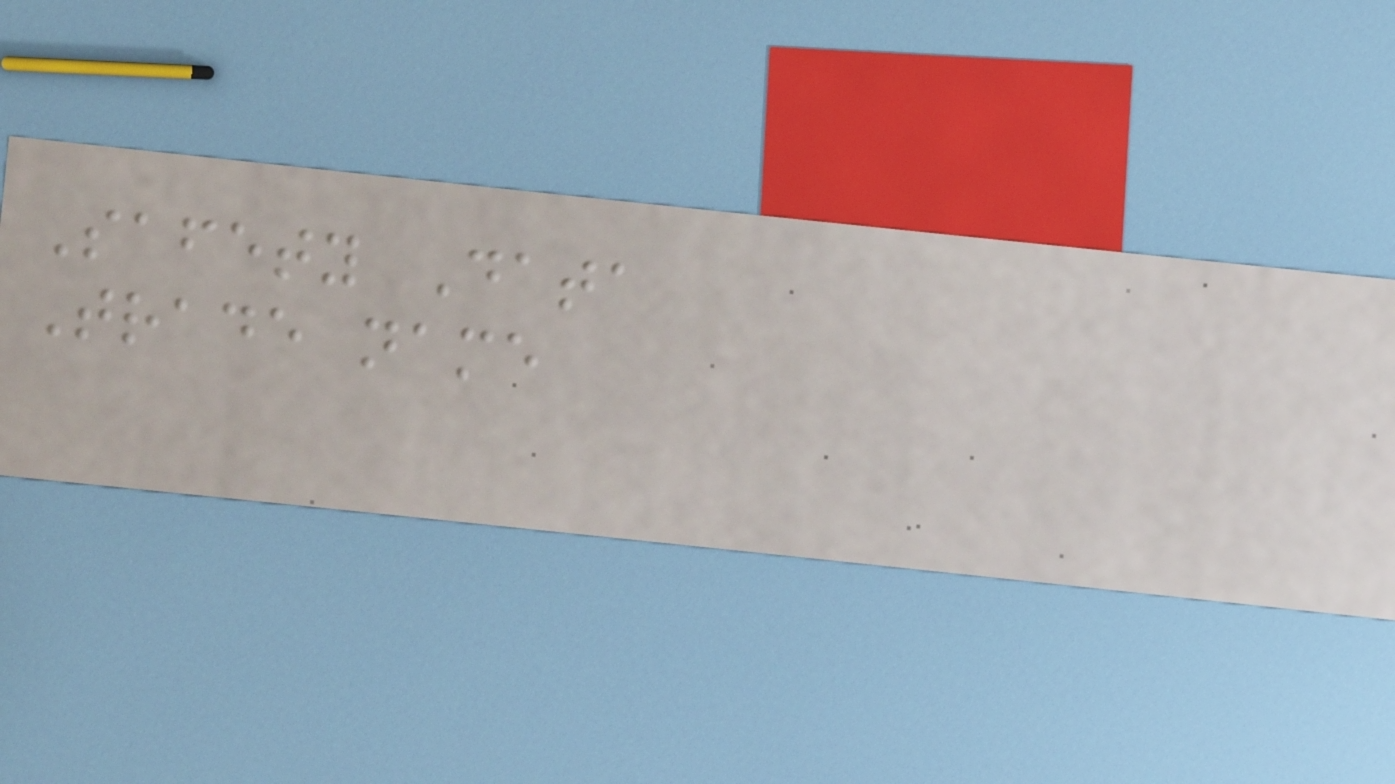Safety Data
Trade name
